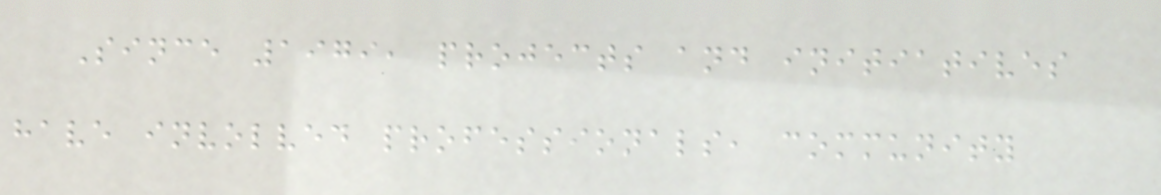Since 1979, projects and initiatives
have involved professionals, community
